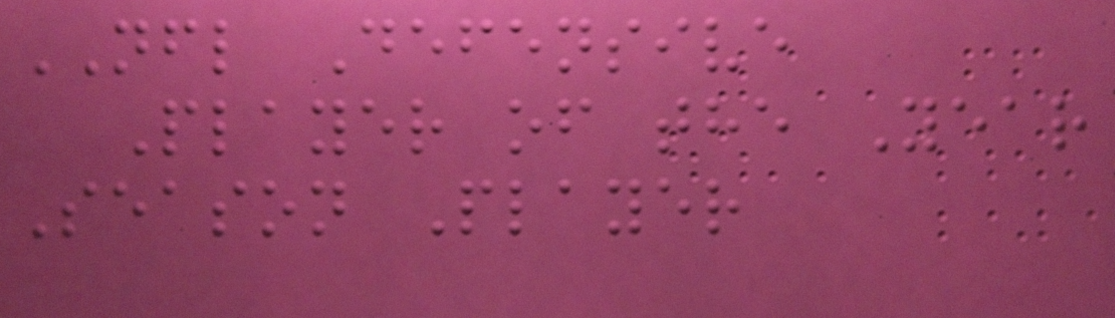NFL Defensive
Player of the Year
Season Player
